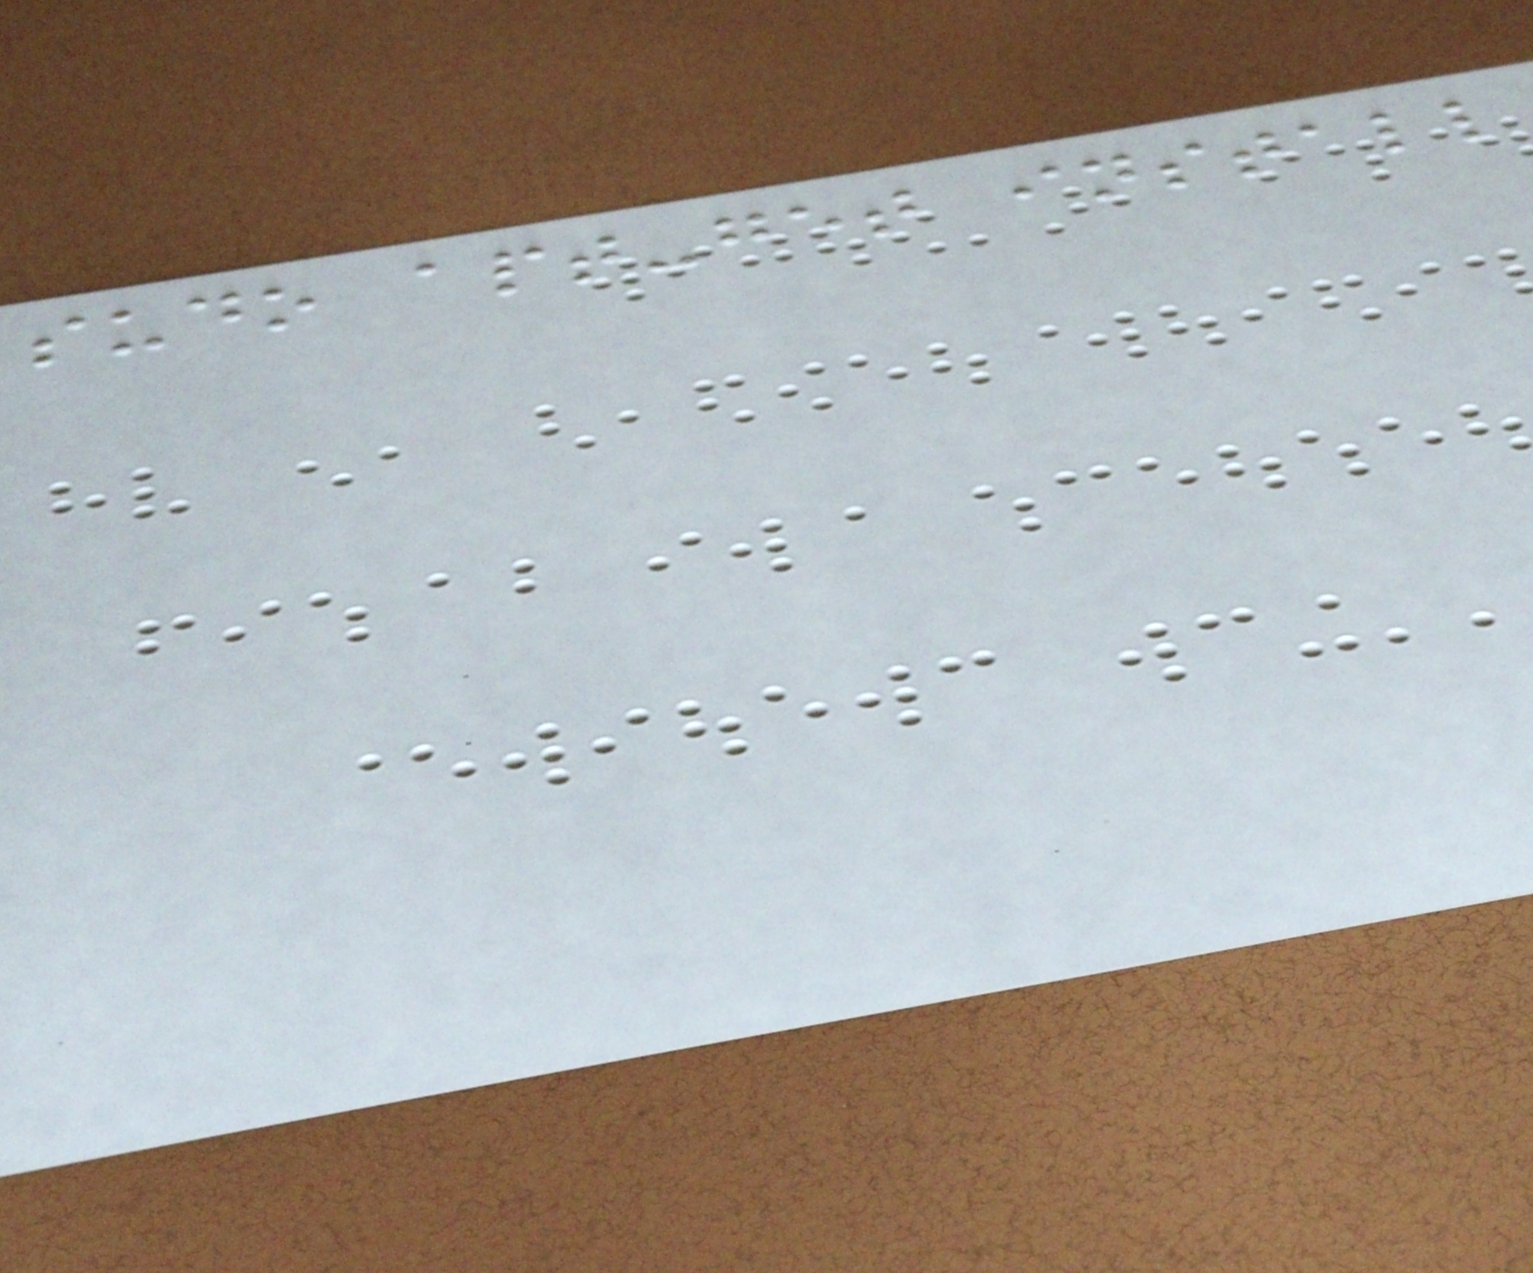sudo apt-get install
